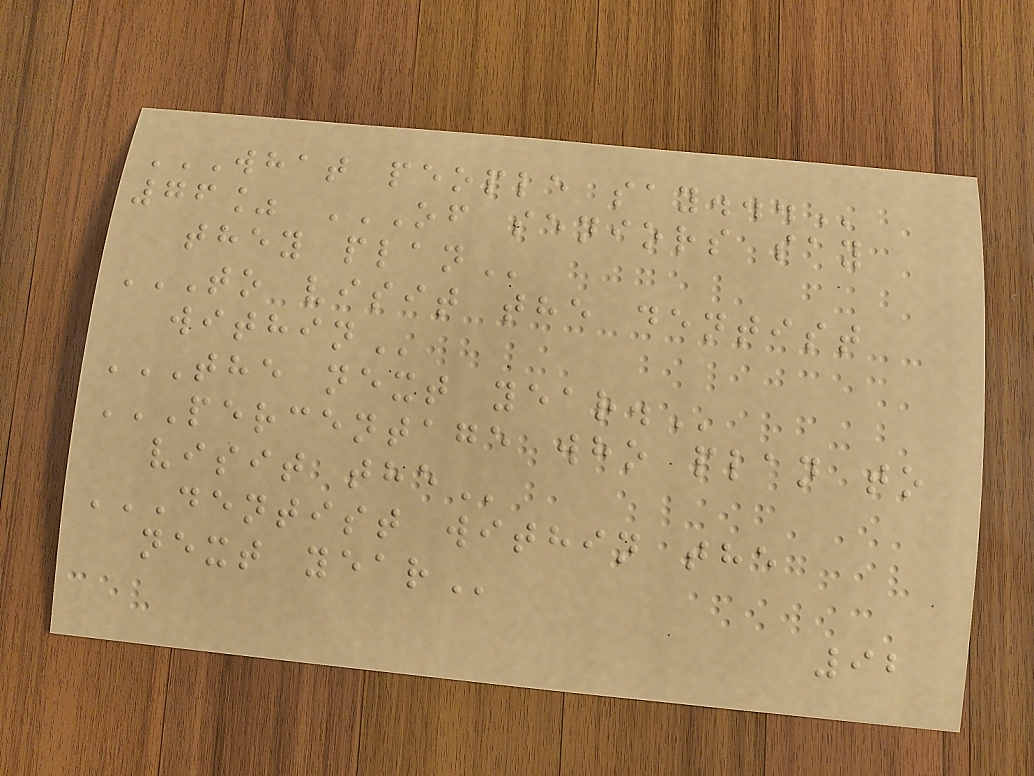WHAT PEOPLE SAY...
76% OF SENIORS SAY
THEY PLAN
TO VISIT THE DENTIST
WITHIN
THE NEXT YEAR.
PERCENTAGE WHO PLAN TO
VISIT THE
DENTIST WITHIN THE
NEXT YEAR
92
